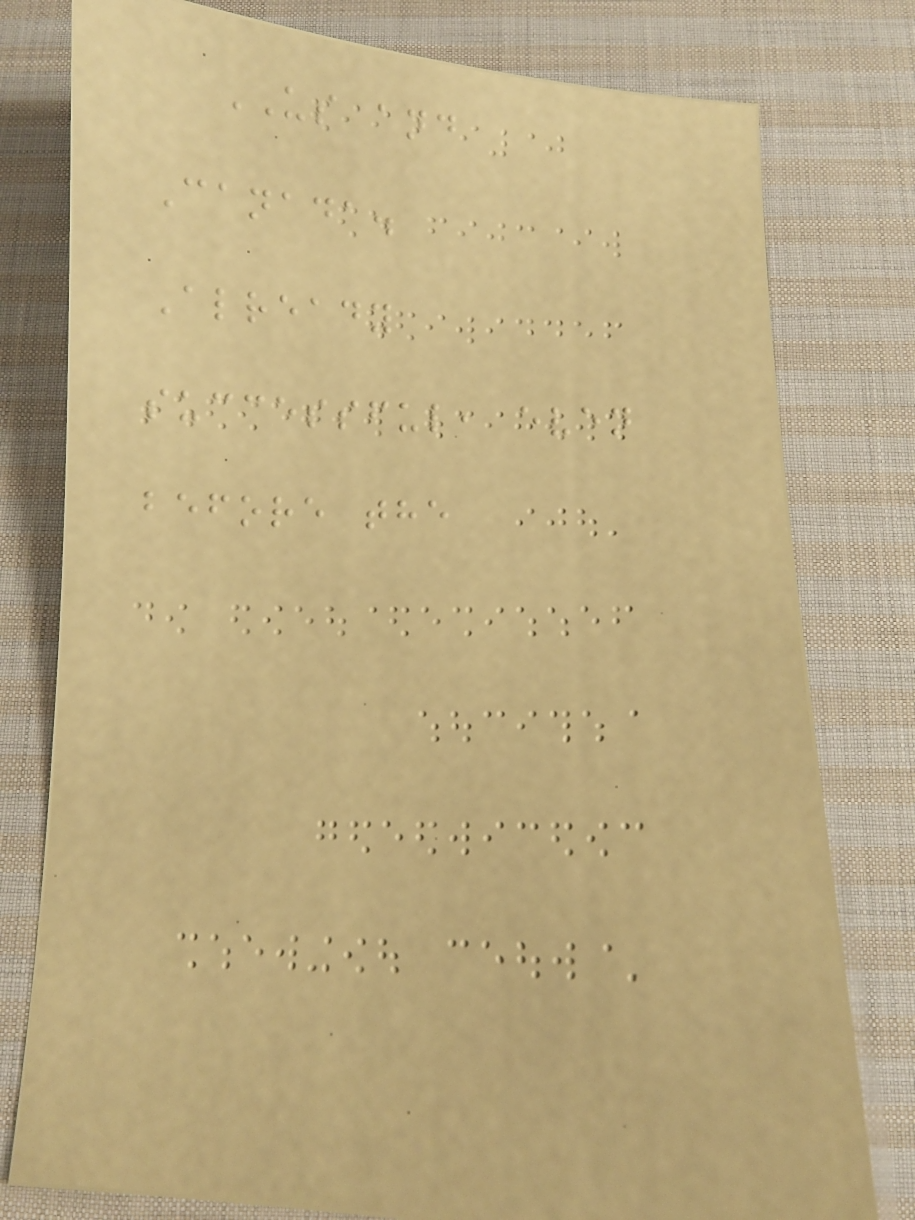US and
Canada.
Already
successful, even
before the
